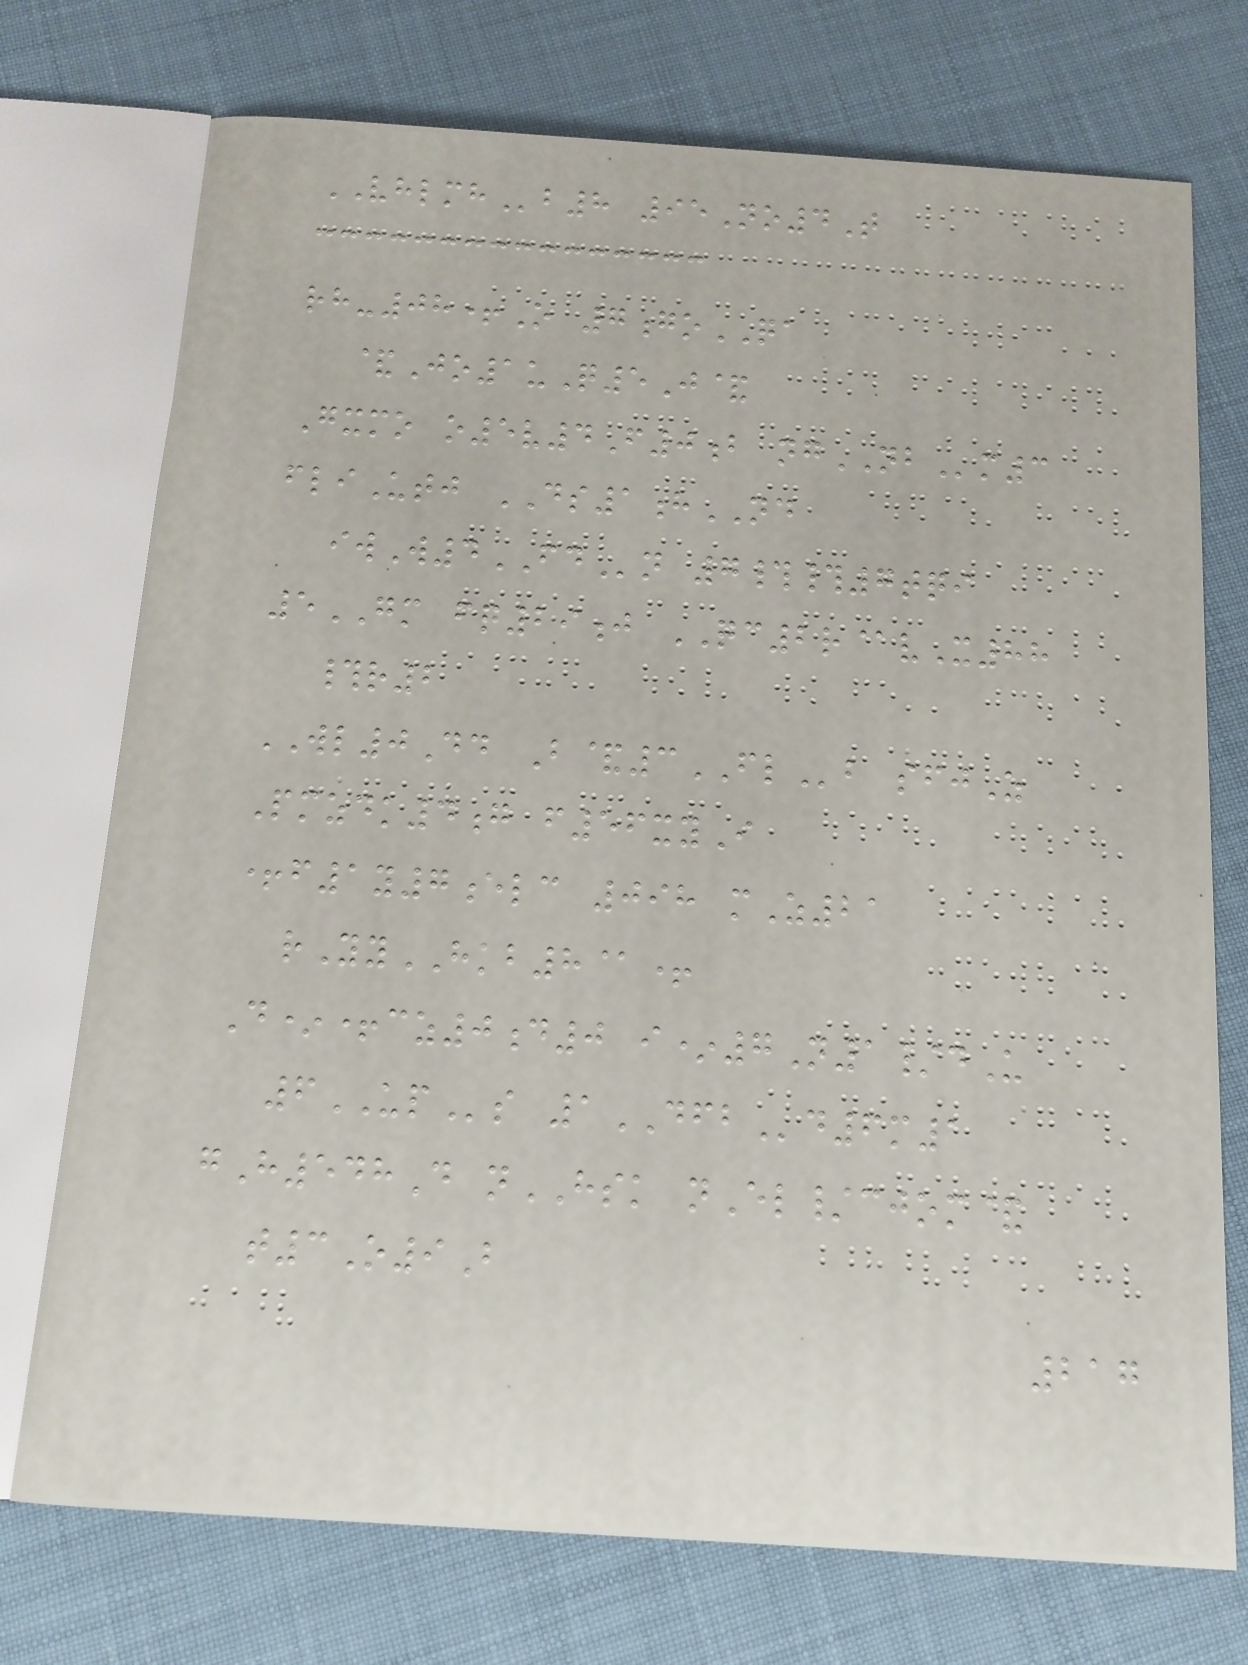VHLMHb8 95No4T
rh-08+O 7goQA
&Jo1uQ5J&
Gxmo o5v4F0b ngNBm3
fliUtj DS1hND
iwW4FDn 7##7tqi
5GM fq29j QC2r@vX88
#r2
WL0Dd B&3FLb sfjZ
Pmzdk4g f56xyI
+f1y7elc 098 mZ21
rYyHKB8@+
D*+cz0d0 i*7N1/dU
6UPs 1DFBd6m1
gH548D nHSK nEl/cjom&
t3O9B
217
